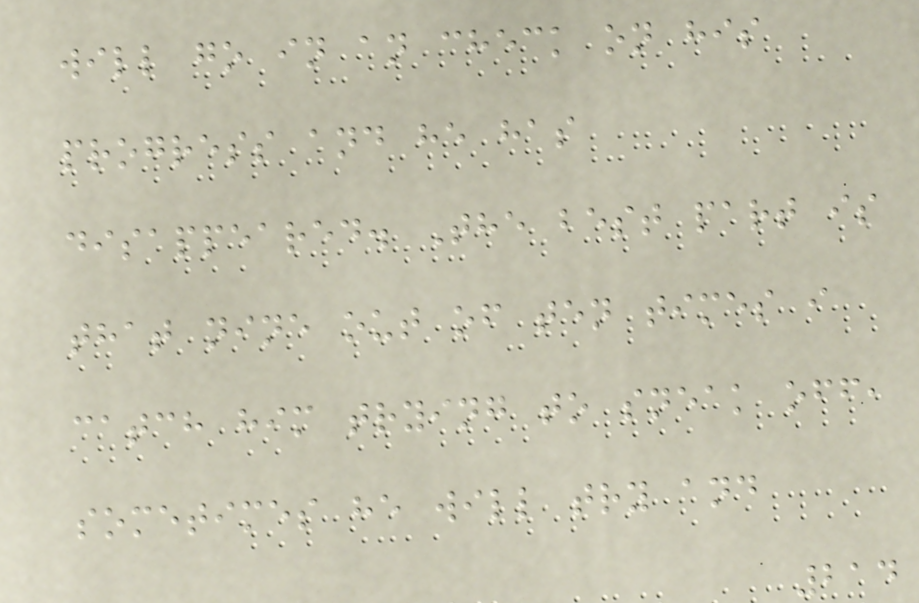will go in an check on his
progress and he has
disappeared. The best part is
that nine out of ten times i
catch him trying to sneak off,
sometimes he will try and
214
